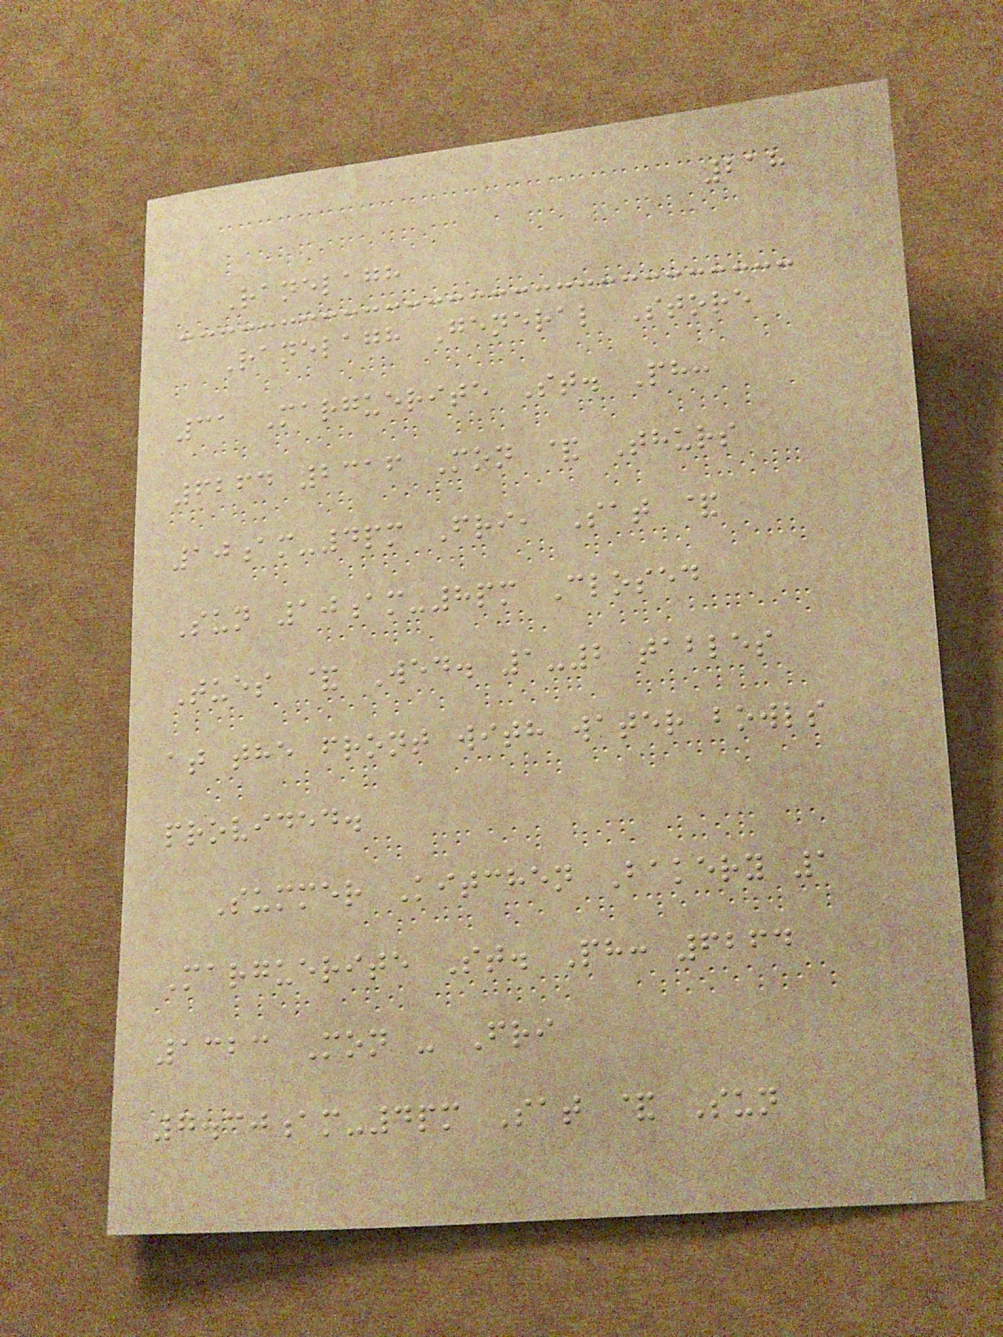218
Ranelagh
Ranelagh General Store
31 Marguerite St. Ph:
6264 2316 Mon & Thurs
10am-4pm Fri, Sat &
Sun 10am-8pm Closed
Tues & Wed. 1-2 tables
at the front with water bowls
provided.
Summer Kitchen Bakery 1
Marguerite St. Ph: 6264
1323 Mon - Fri
7.30am-4pm Sat & Sun
